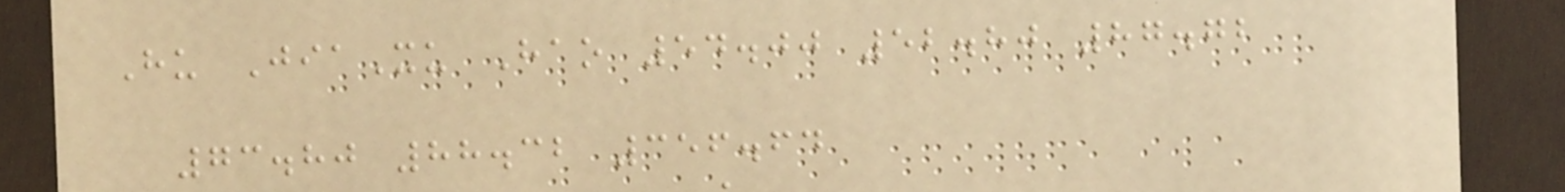Hu JiaXu Hao 54.00 52.80 87.72
73.80 88.32 356.64
